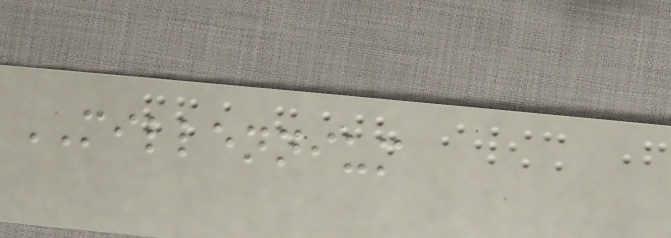MILLENNIUM
